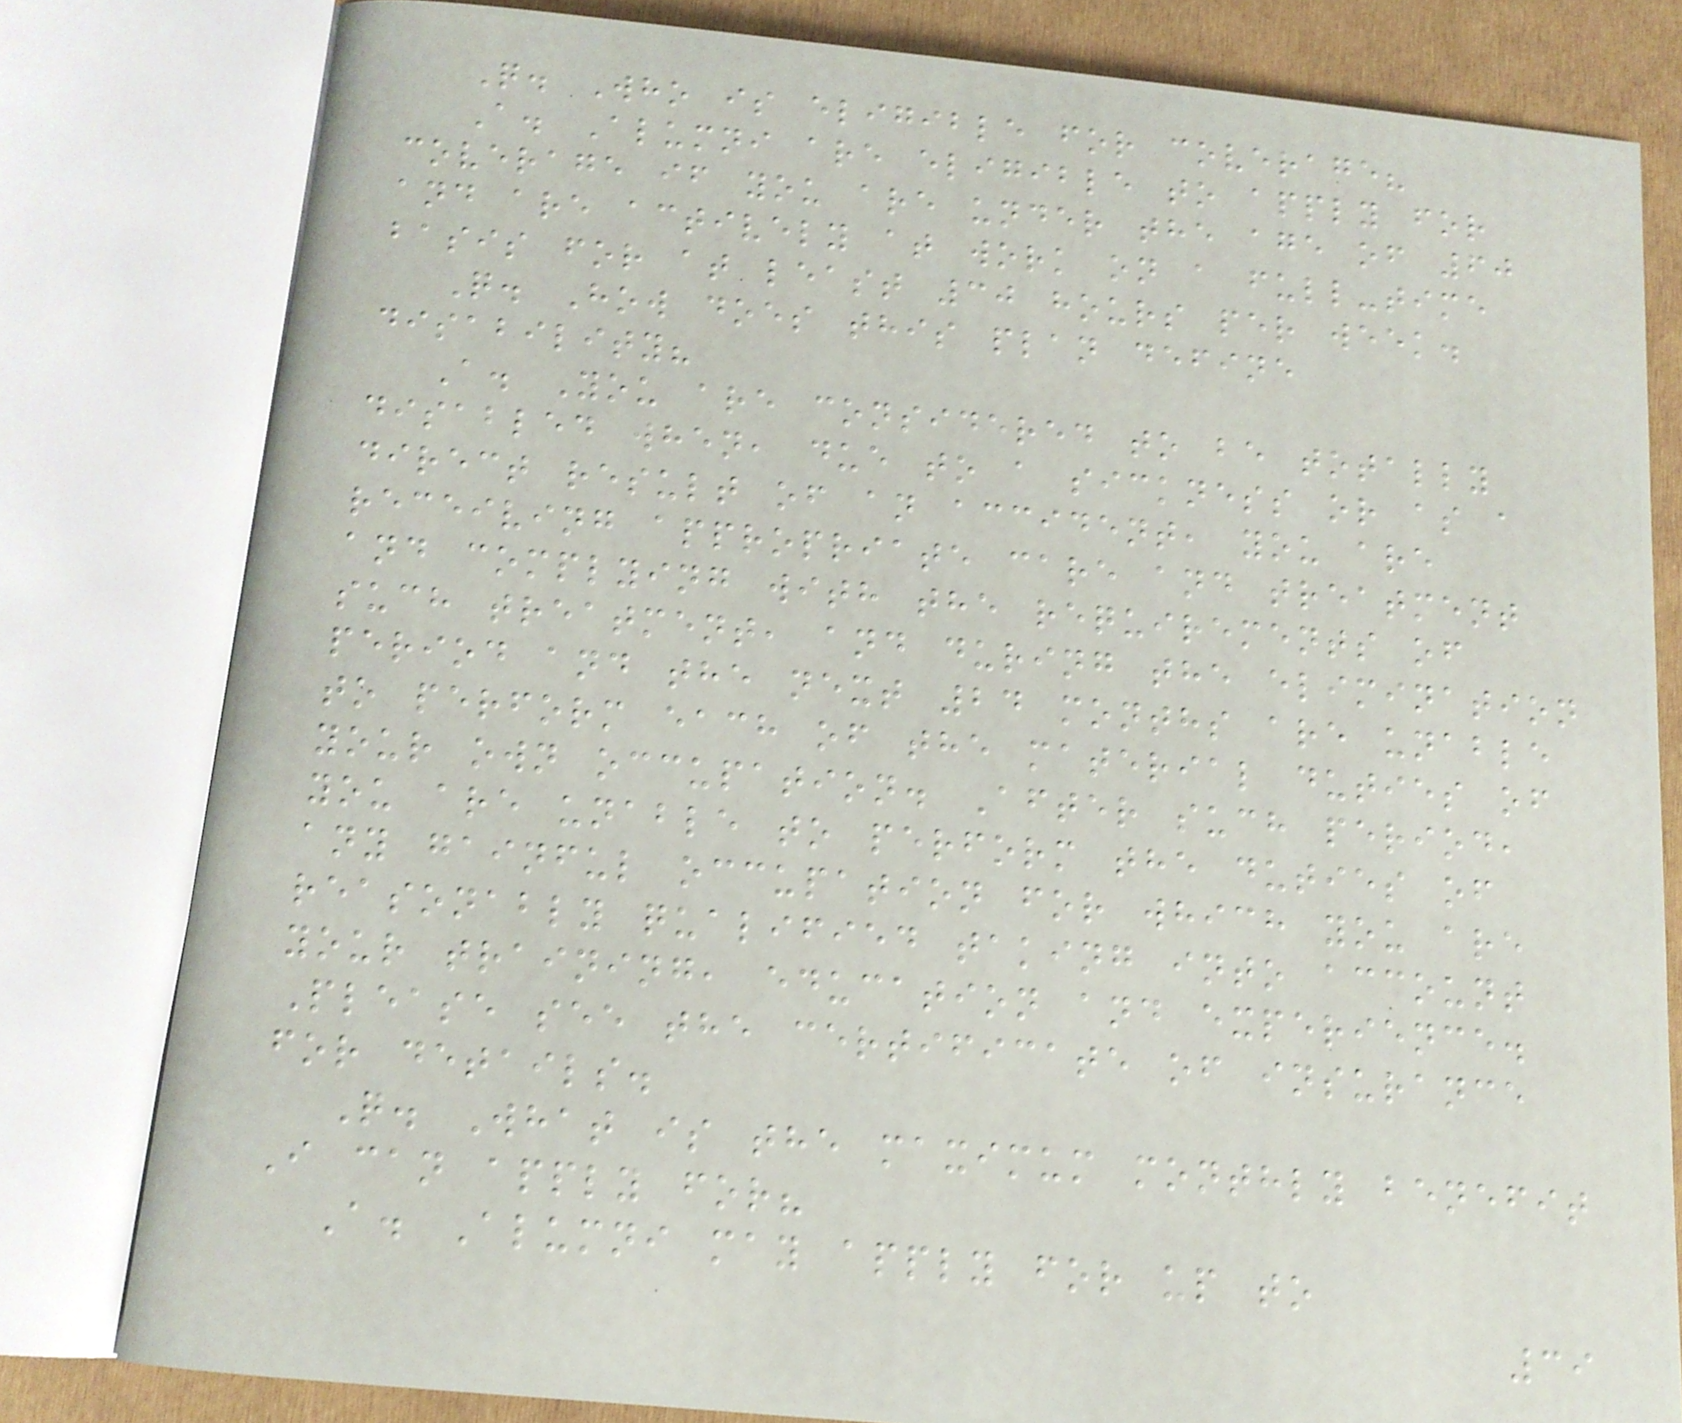Q. Who is eligible for coverage?
A. Alumni are eligible to apply for
coverage if you are under the age of 60
and are actively at work on a full-time
basis for at least 30 hours per week.
Q. How does this plan define
disability?
A. You are considered to be totally
disabled when, due to a sickness or as a
direct result of an accident, you are
receiving appropriate care and treatment
and complying with the requirements of
such treatment, and during the elimination
period and the next 24 months are unable
to perform each of the material duties of
your own occupation. After such period,
you are unable to perform the duties of
any gainful occupation for which you are
reasonably qualified taking into account
your training, education and experience.
Please see the certificate of insurance
for details.
Q. What is the maximum monthly benefit
I can apply for?
A. Alumni may apply for up to
39
